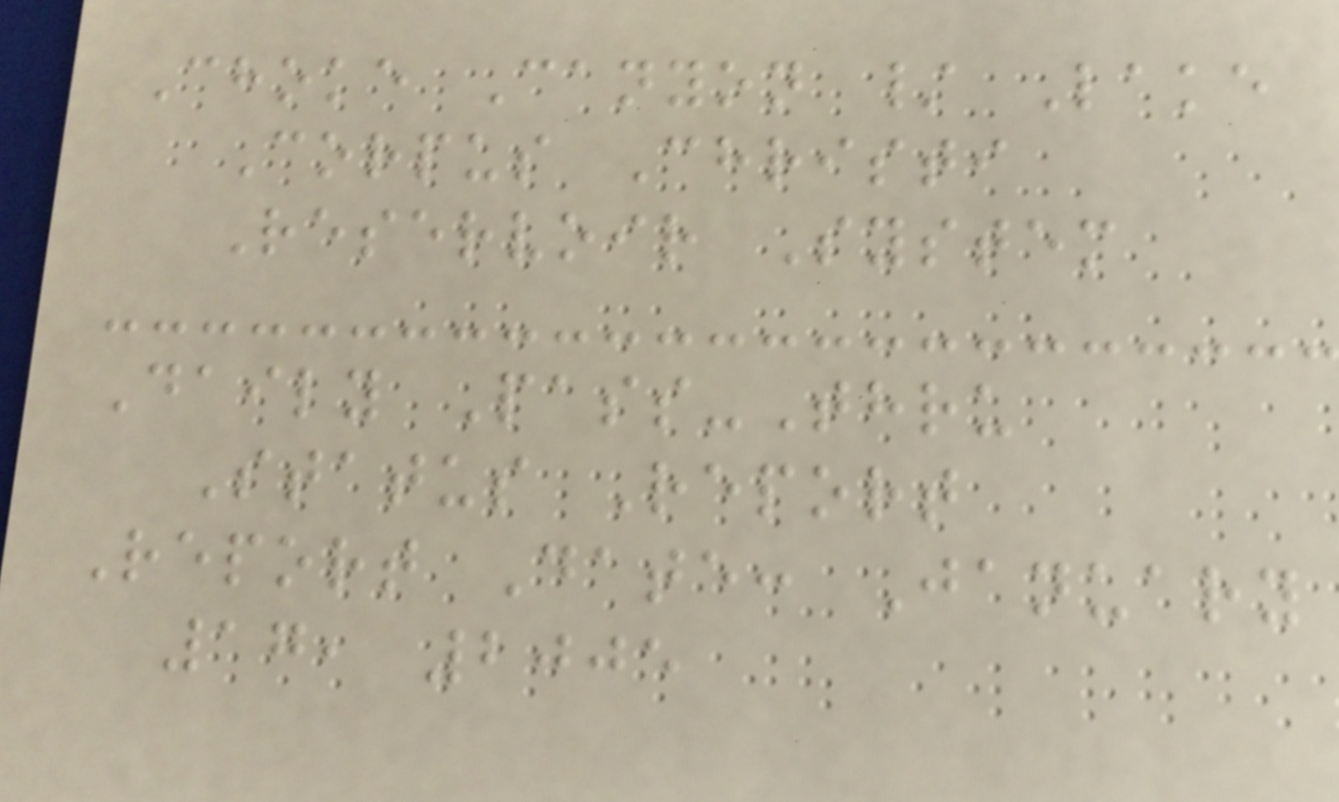Choke Canyon / Lake
Corpus Christi
Reservoir System
Daily Pass-Thru
Status Report
Report Date: January
17, 2005
